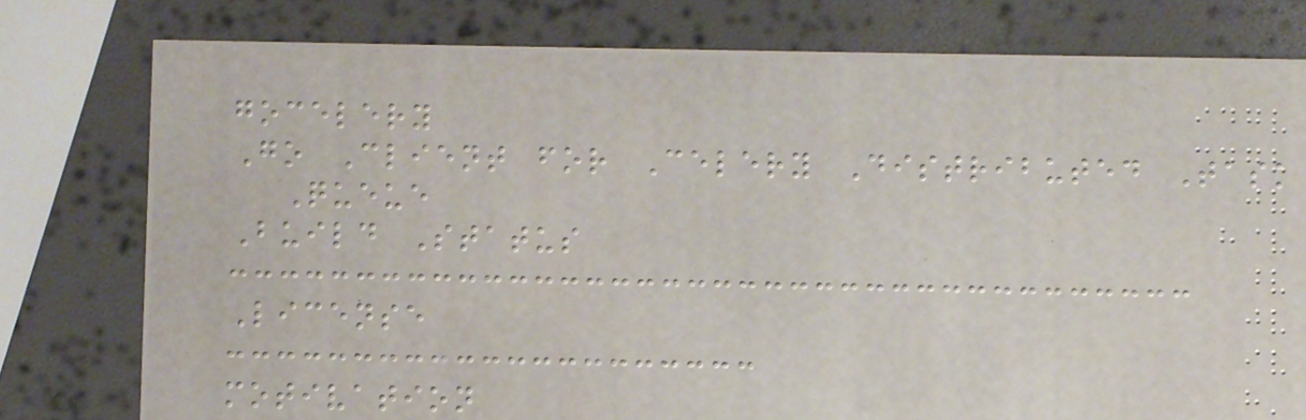gocelery
Go Client for Celery Distributed Task
Queue
Build Status
License
motivation
